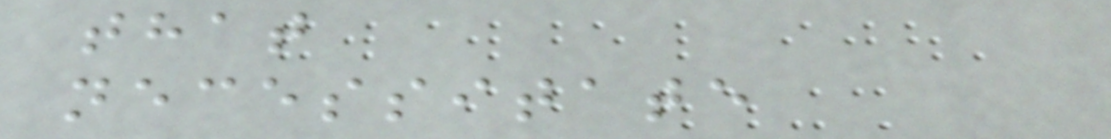that
necessitate
